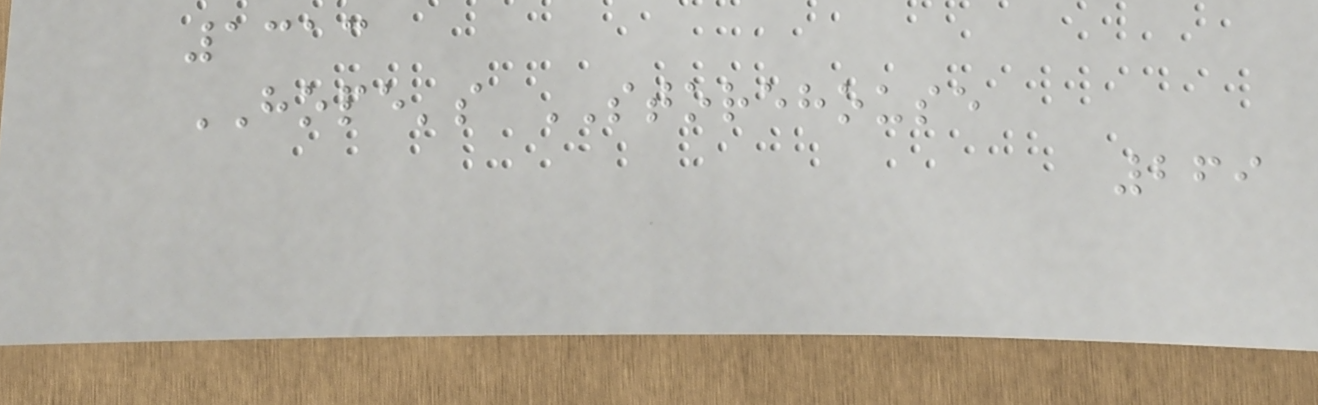1313
HOPE's STOREHOUSE
269
